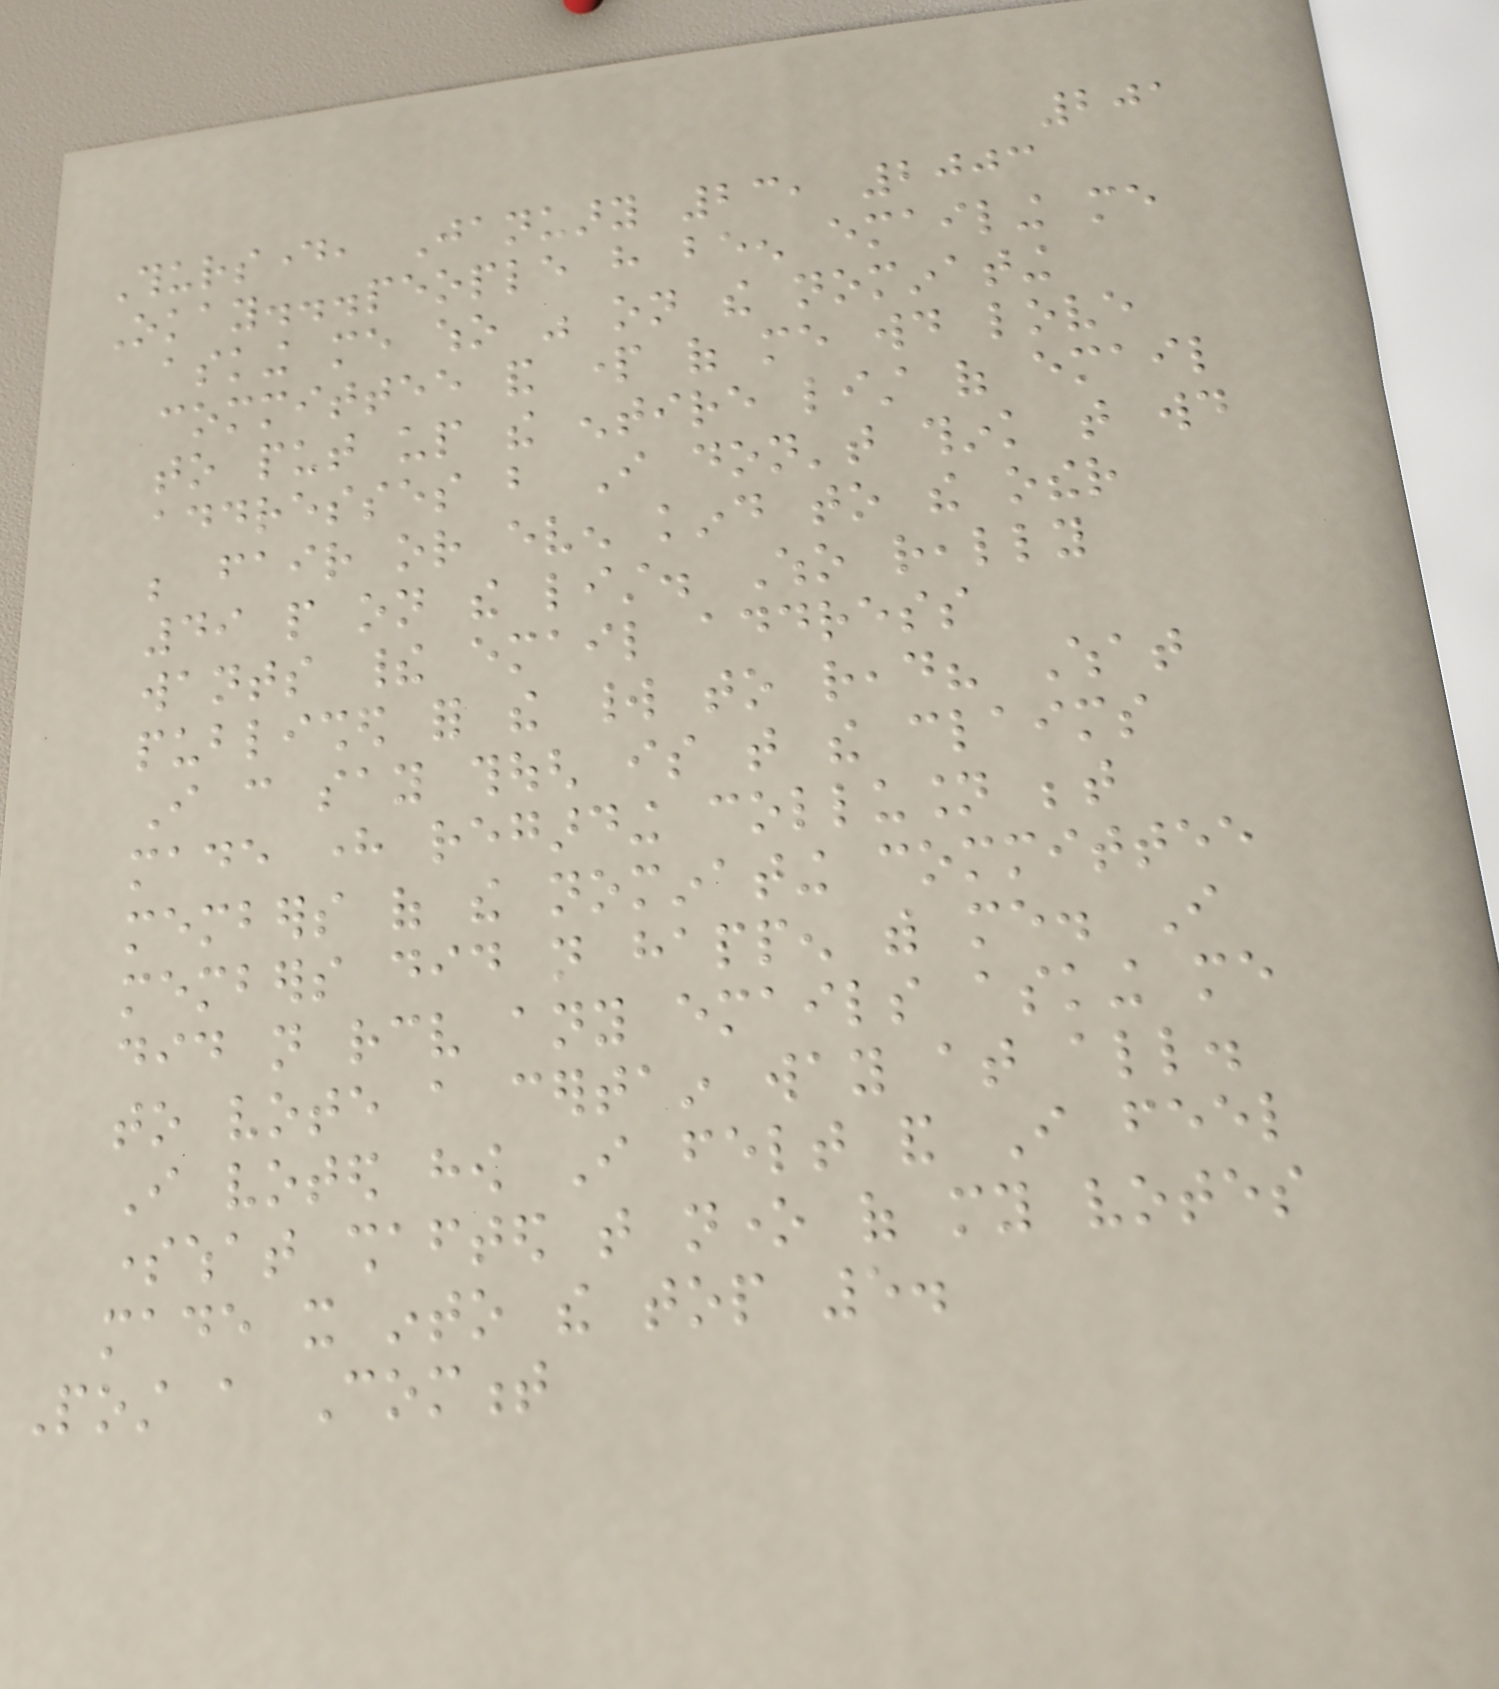201
Thursday, January 23, 2003
Okay...people have been emailing me
asking me who was on the nominating
committee and part of me would love
to put up the entire list of email
addresses but I don't think that would
be fair or even kind to the other
49 people on the list. Who really
wants their email address
published for the world to read? What
I can say though is that the claims
made here regarding collusion between
members of the nominating committee
members did not happen with me. I
did not receive any emails asking me
to vote a certain way at all.
I voted how I felt and I feel
somewhat shafted that none of my votes
made it into the top 5.
Post a Comment
